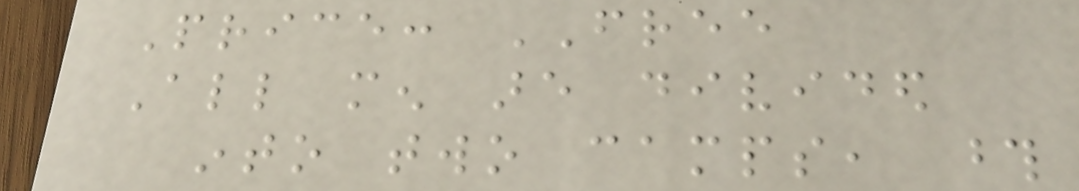Price: FREE
All men are divided
into two camps, those
